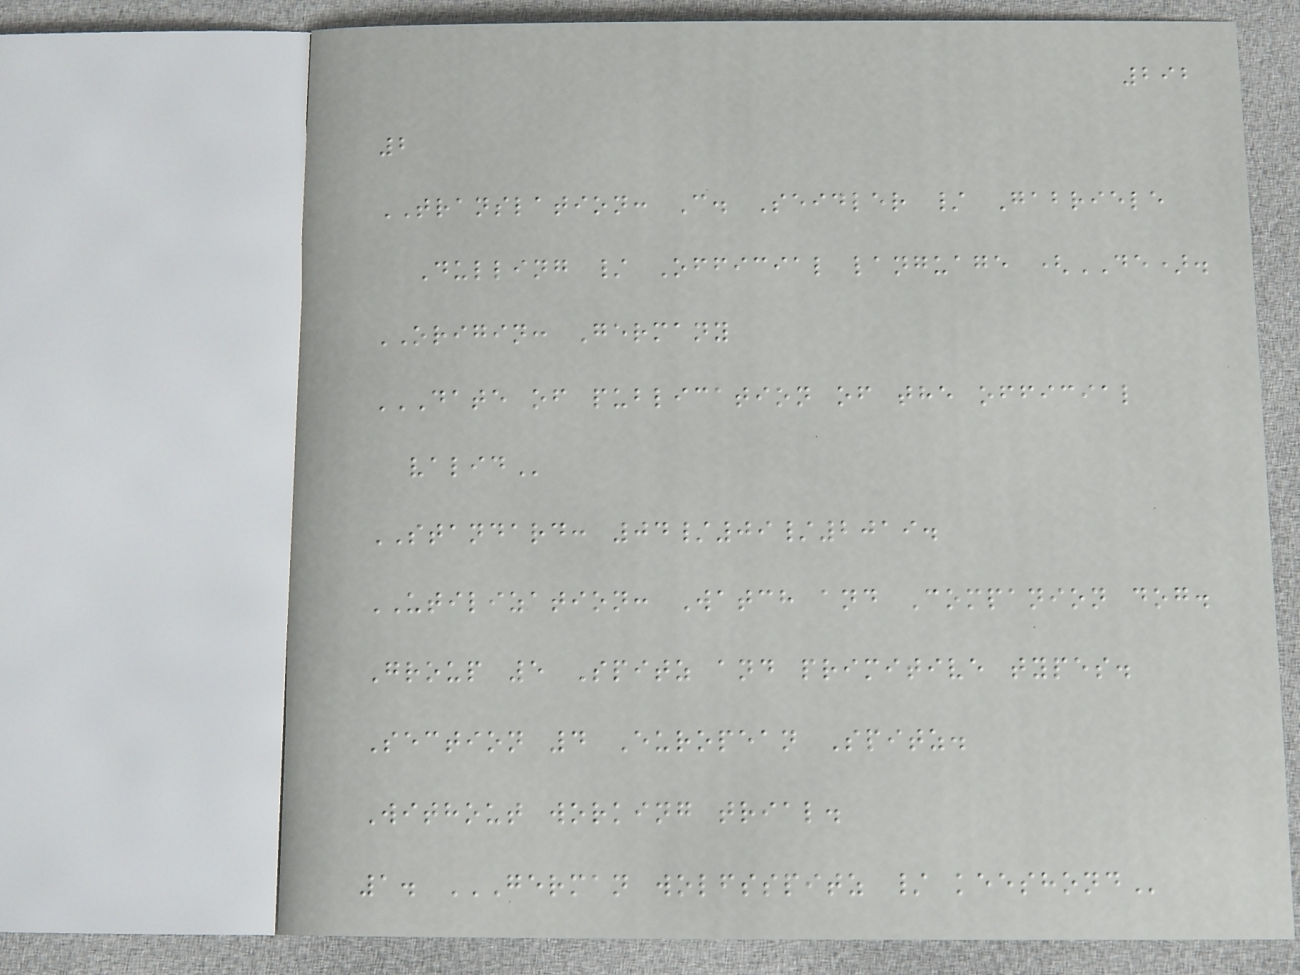292
2
TRANSLATION: C. Seidler / Gabriele
Dulling / Official language (DE).
ORIGIN: Germany
DATE OF PUBLICATION OF THE OFFICIAL
VALID
STANDARD: 04/09/2019.
UTILIZATION: Watch and Companion dog.
Group 5 Spitz and primitive types.
Section 4 European Spitz.
Without working trial.
1. GERMAN WOLFSSPITZ / KEESHOND
